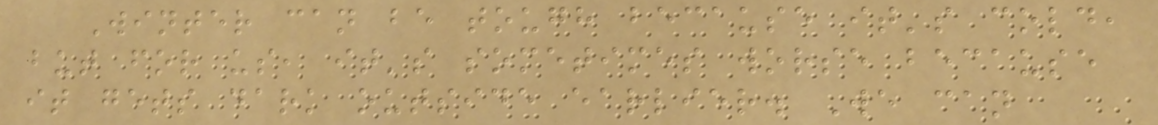Winter can be tough because it's cold,
but for us, it's sometimes worse because
it gets dark outside earlier. We can
